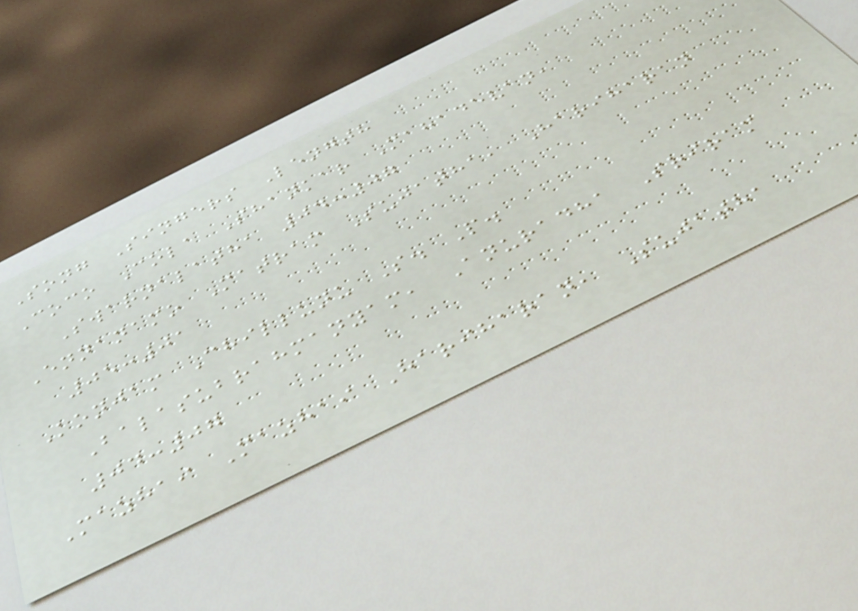Song Singers Length
Coco Cola Shankar Mahadevan,
Swarnalatha 04:07
Ennanamo Matram Sujatha, Hariharan
05:01
Konjam Chillunu S. P.
Balasubrahmanyam, Anuradha Sriram
04:07
Mazhai Mazhai Hariharan, Sujatha
